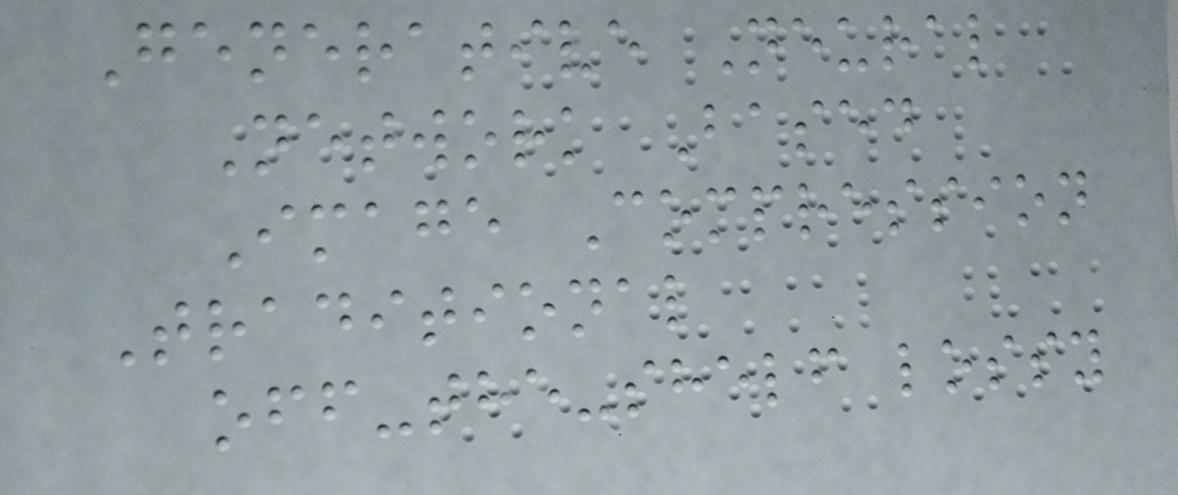Generative Neural
Network Based
Image Compression
Traditional
off-the-shelf lossy
